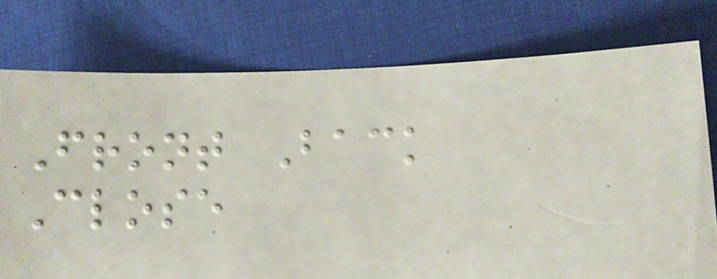Front Back
Close
